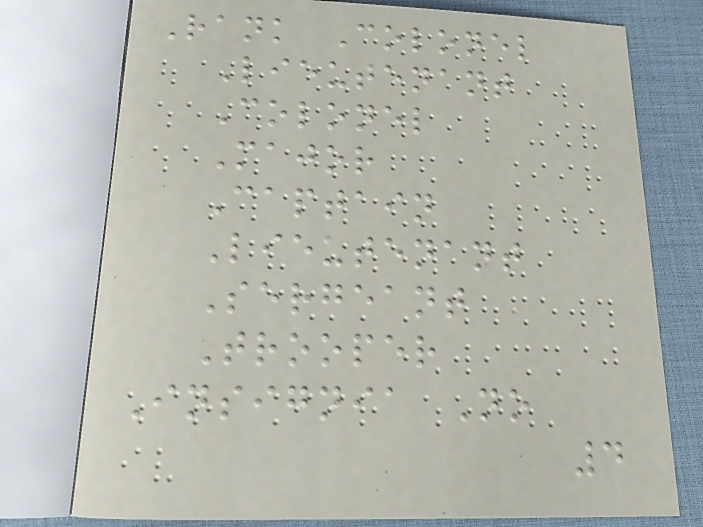Rank Colonel
Lieutenant
Colonel
Major
Captain
Lieutenant
Sergeant
Trooper
Insignia No
4
